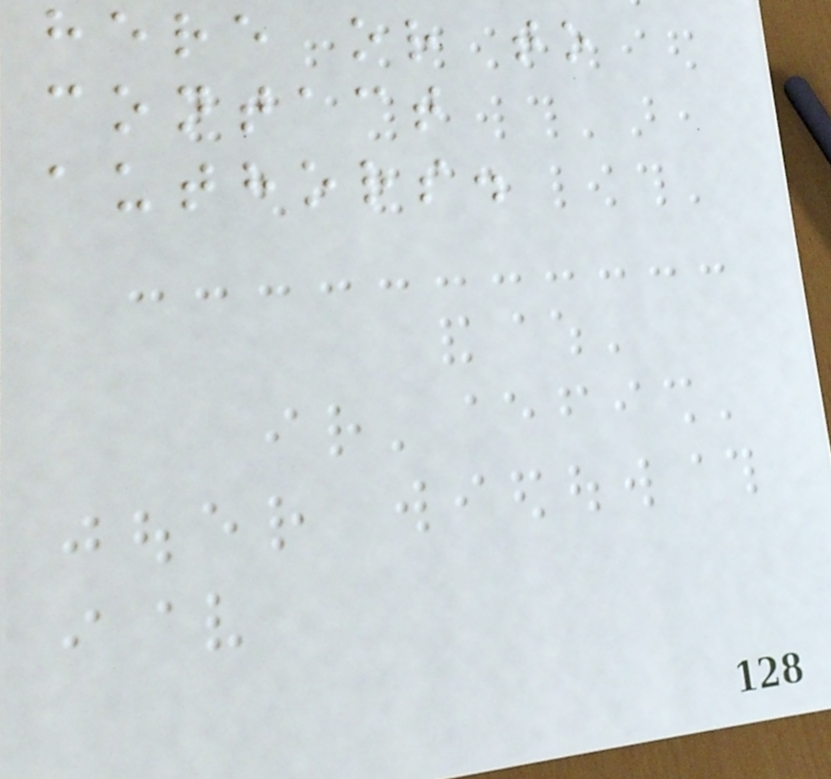here or to
contact
authors.
